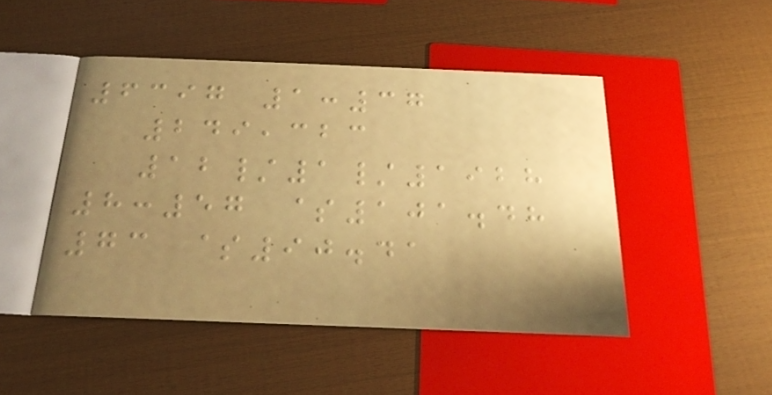6397 1:37
249,323
12/1/1928
8:57 $101.48
73 $90.41
